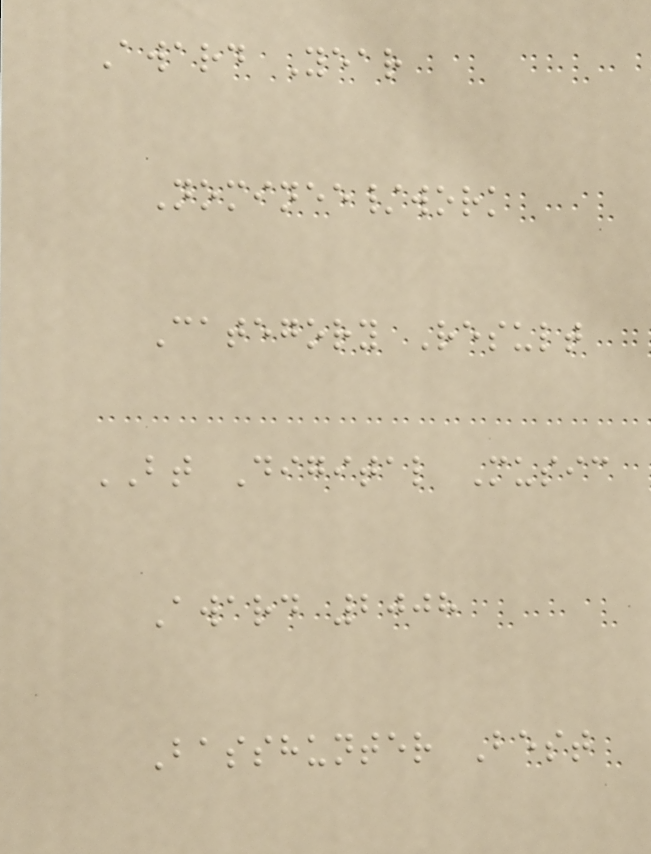Award Year
Nominee/work
Category Result
BT Digital Music
Award 2008
Basshunter Best
